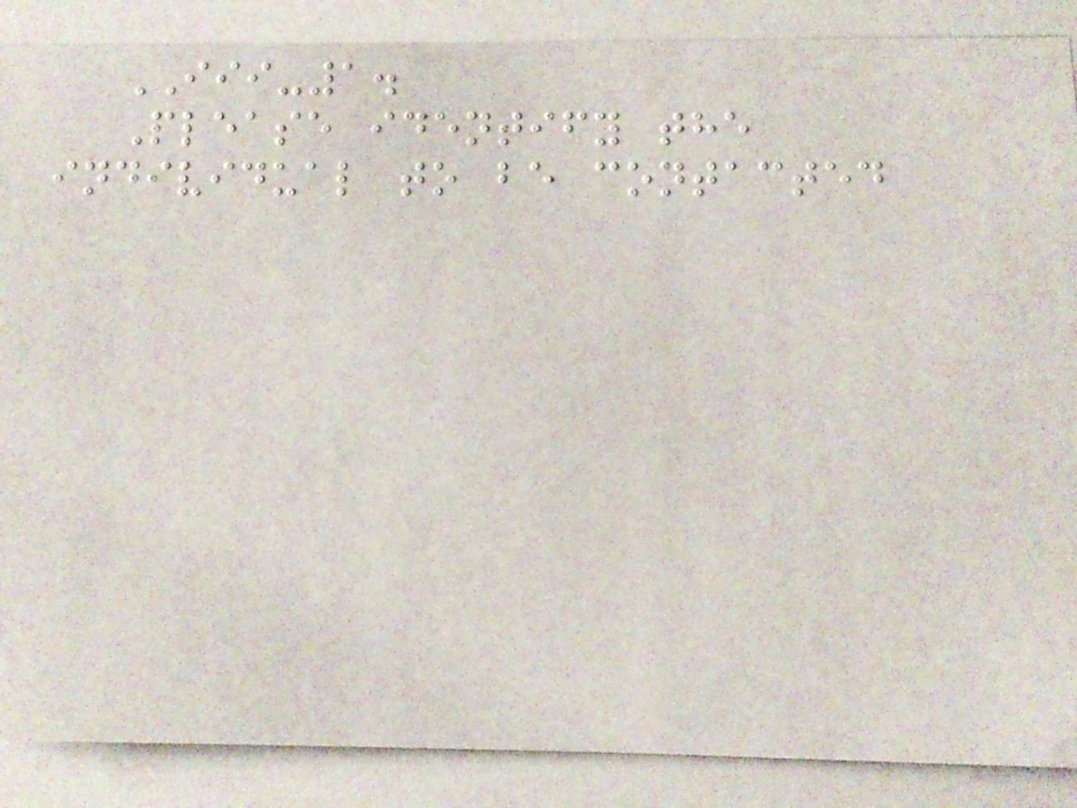III-1.
Please identify the
individual to be contacted
